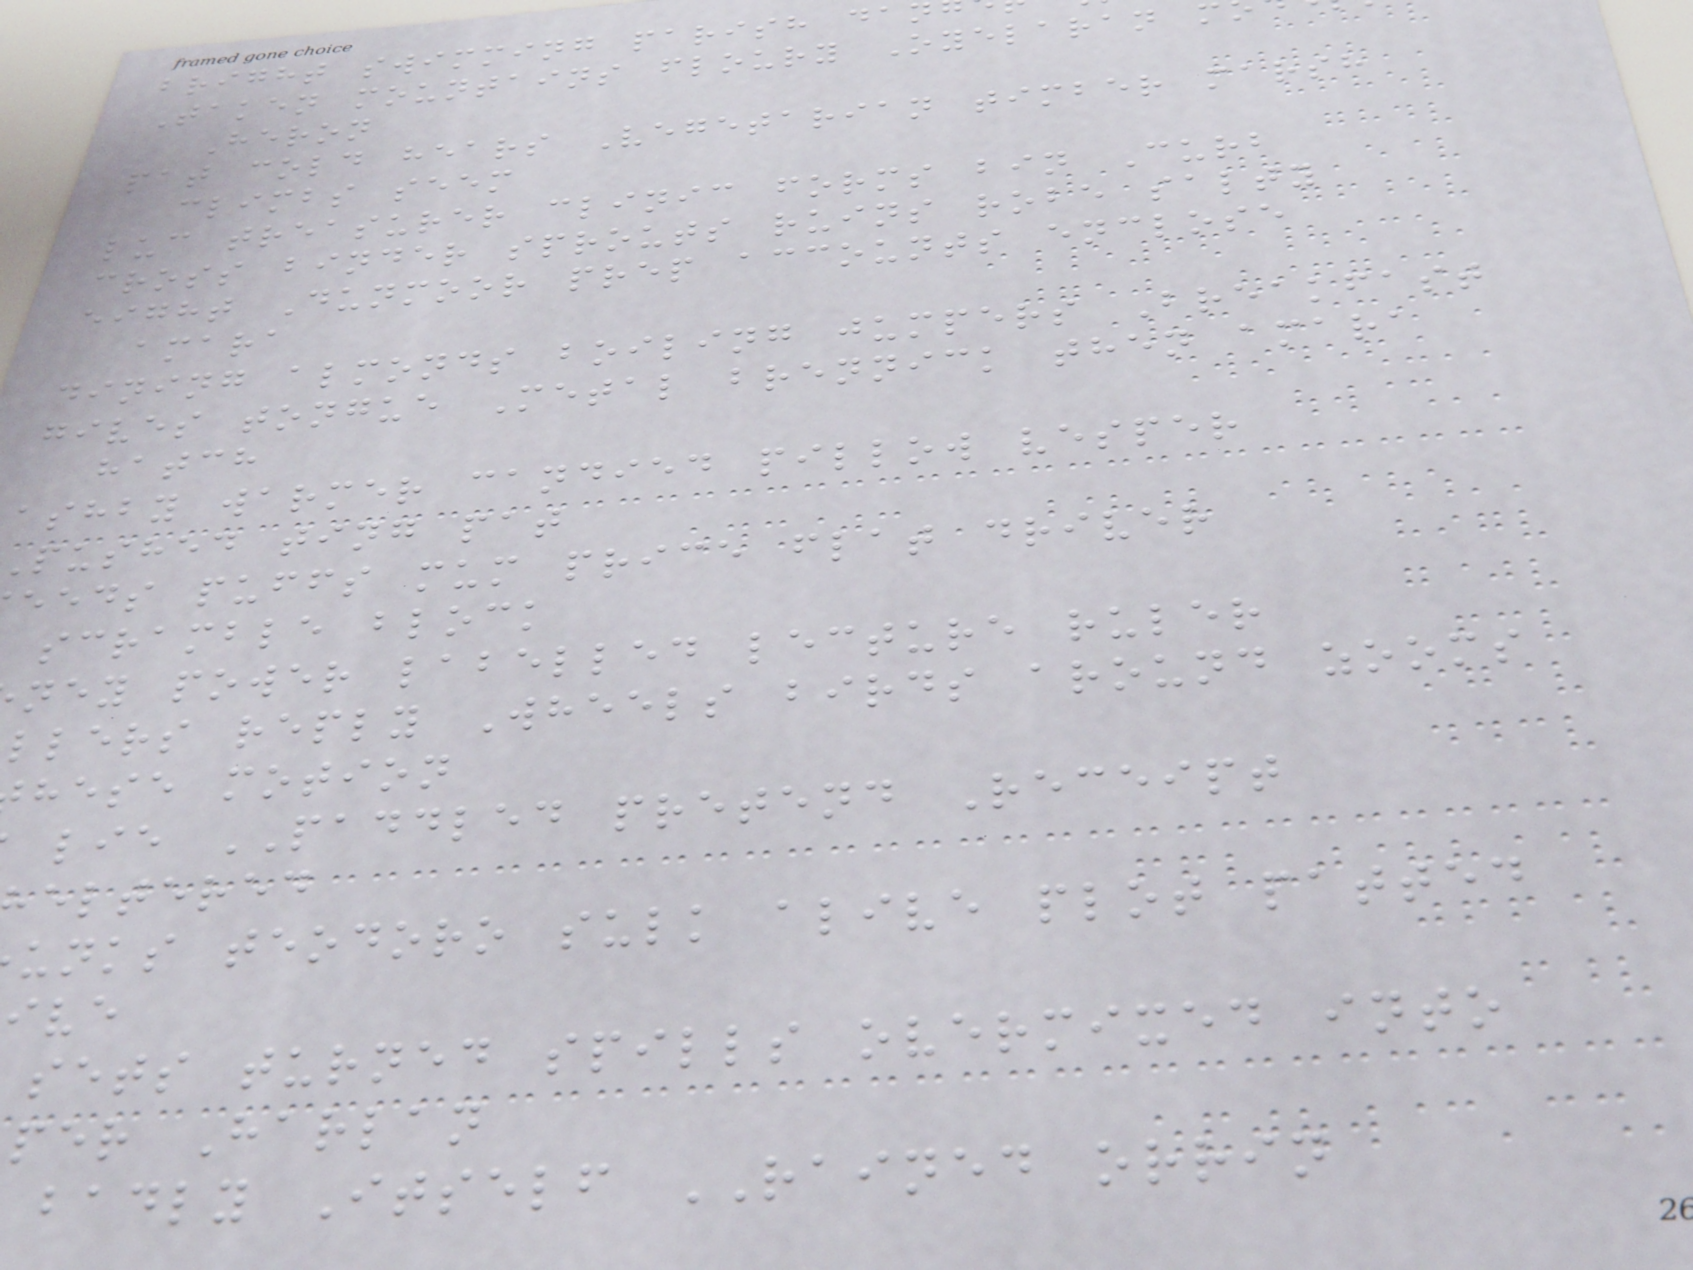bright swimming parish da
Taken mountains floury Oyelaran
Heron
pat cold hears Vegetarian timber marsh
climbs seem
luc treasurer clinic forms bin Curb
cross binder sprouts ruins robe salty
eight Dunmoor prep accounts enclose
amara
dining almonds boiling jumpers Breakfast
gives tongue Metal brennick then amara
hatch
ashby warmer candied pillow vesper
pushed ting pat
eeds puffs mum price flat driver
scramble block
ney power labelled lecture ruler
llers reply Wheels birds around zooms
hese motion
lie PADDLED pretend Receipt
eltered
unks teodoro sulk alive plot patted
sets turned spills overmixed into
per Harlan
badly Itself RAINED orrin
